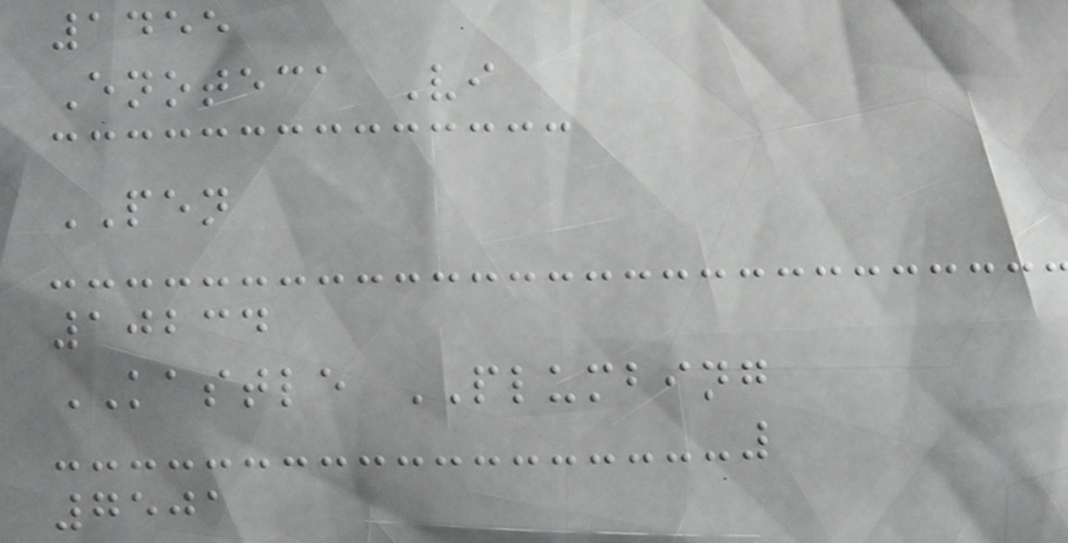1455
Enoteca Vi
PEN
10234
KASTLE PLUMBING
7501
